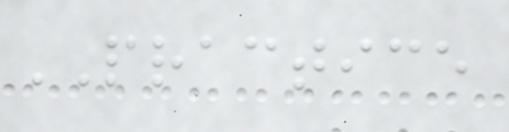PRACTICE
